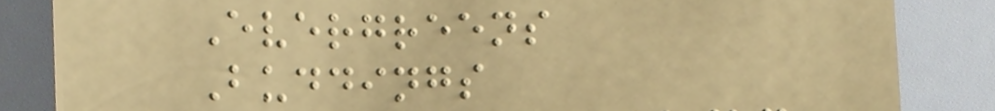Evergreens
Buddings
